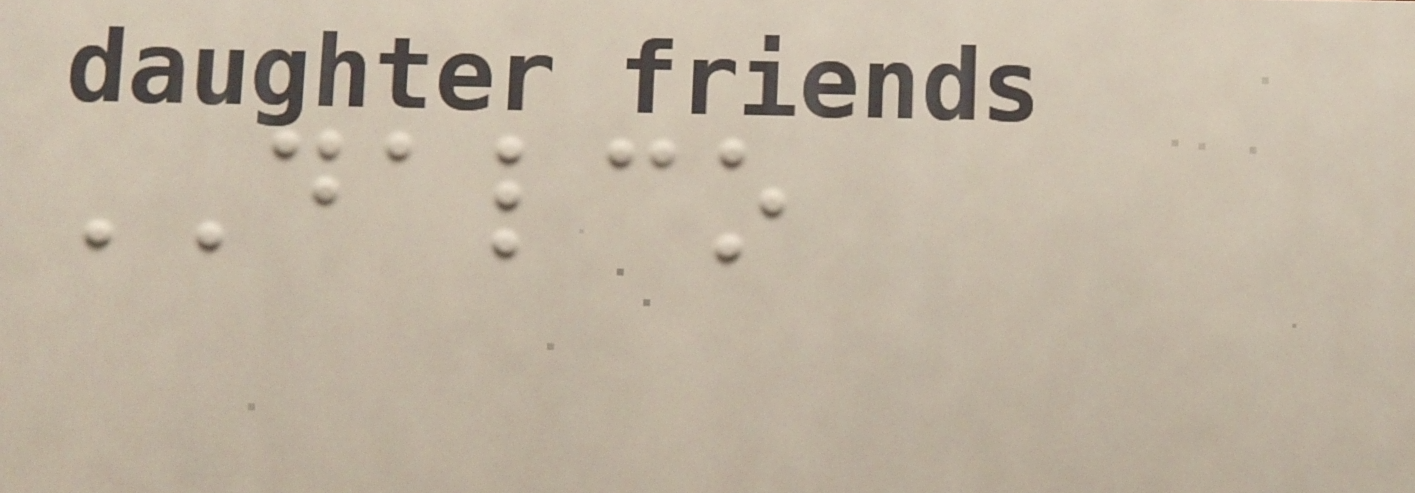DALCO
